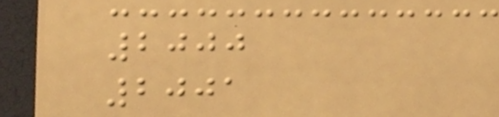2000
2001
